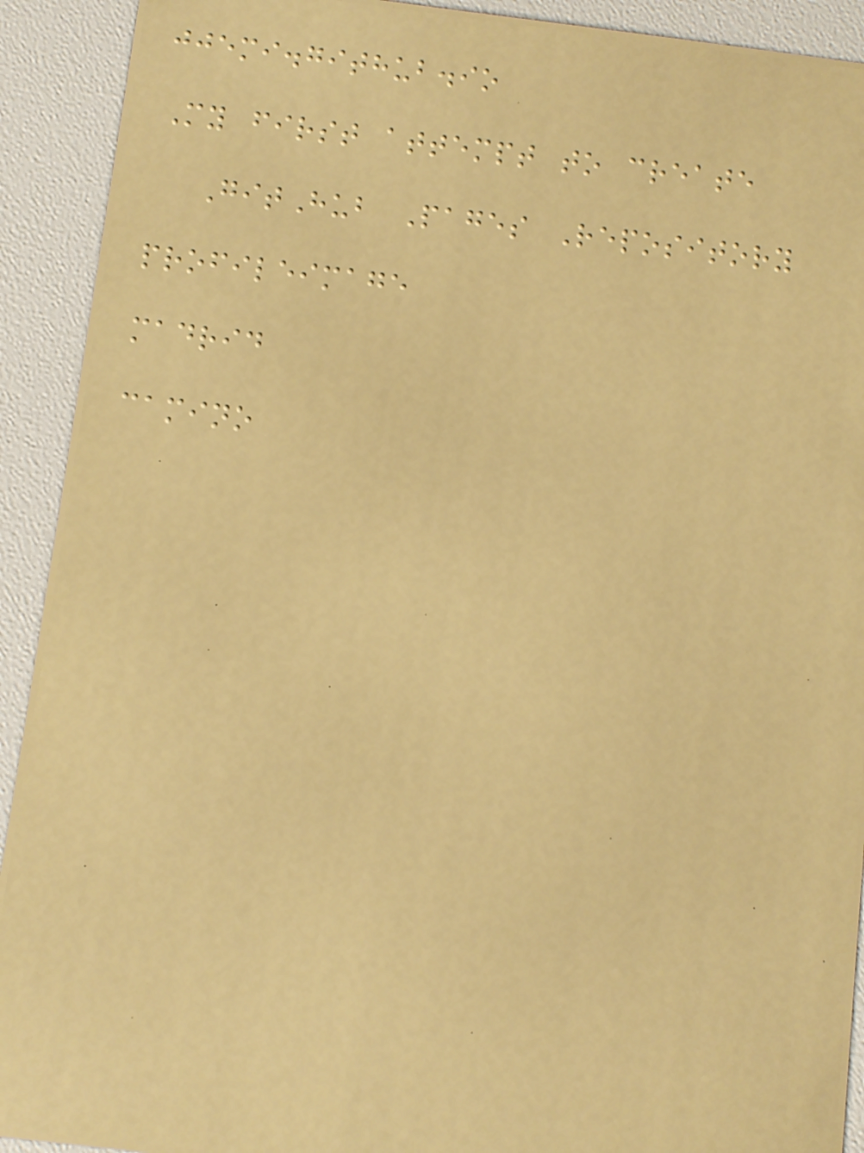jjemi.github.io
My first attempt to create
GitHub Pages Repository
profileimage
madrid
camino
